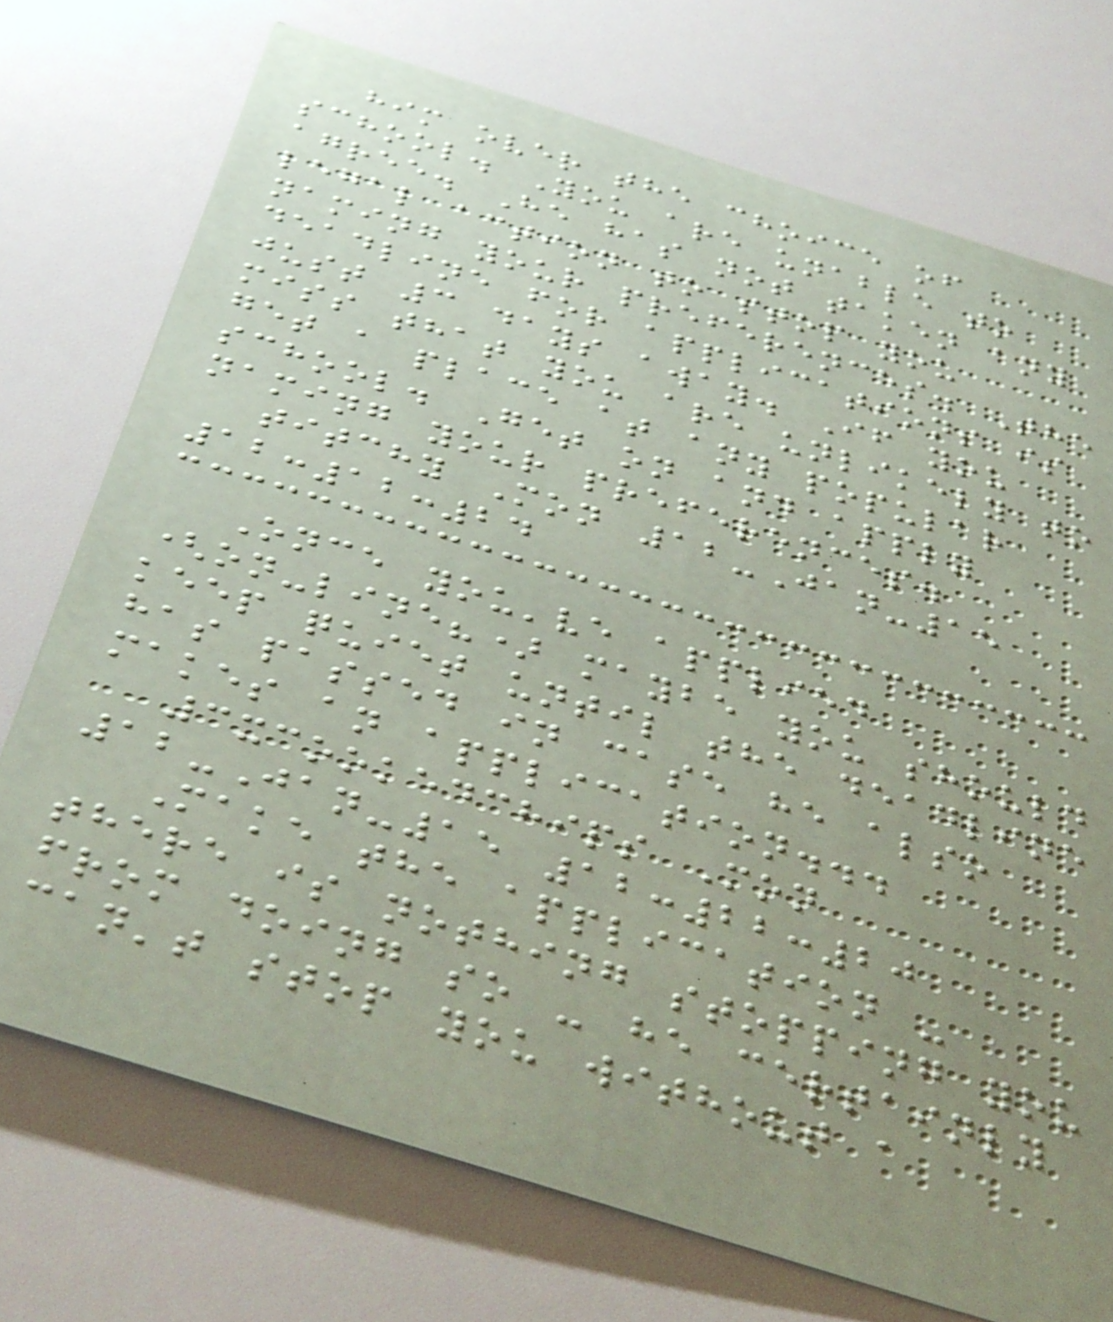him over the choice of
school. You are unable to
agree. He has not taken any
legal action to stop you
naming your preferences. The
deadline for applications is
just 3 days away. If you
miss that you are unlikely to
get a place at any popular
school. Get on and apply
naming your preferences.
titchy Mon 12-Jan-15
12:12:24
Once you've applied
(on-line?) maybe you should
keep quiet until the deadline
has passed in case he also
makes an application...
3xcookedchips Mon
12-Jan-15 12:22:20
Make the application -
there is nothing stopping you
from doing so - he certainly
can't stop you without a
